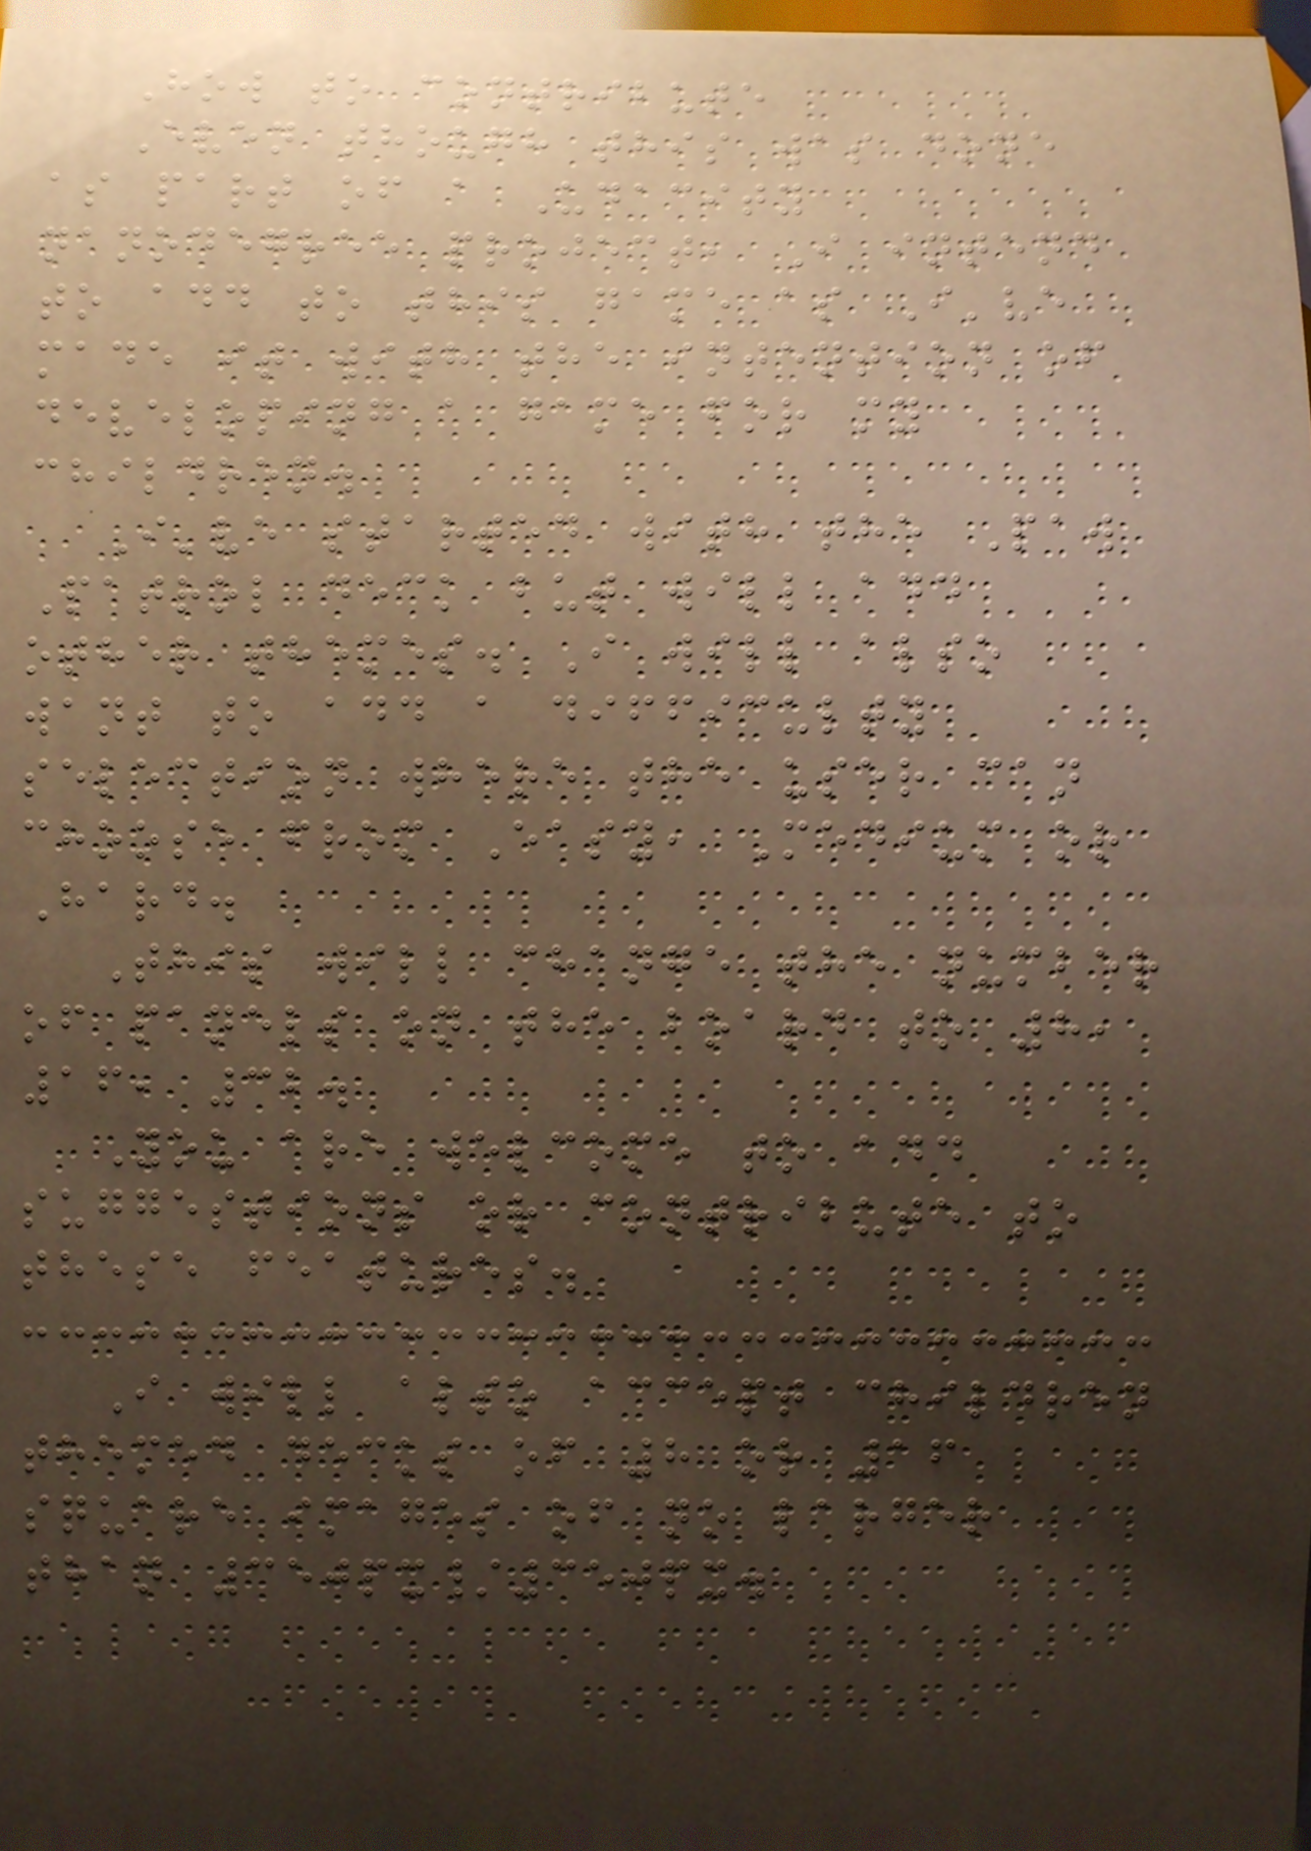How to contribute
Even though this was done
as part of a Udacity
nanodegree project, I intend
to add to this game as I've
made it with the intention of
developing a game for my
children.
I've started with the Paw
Patrol deck but will add
other themes. I will also
want to add a difficulty
selection where the user can
choose from Easy, Medium or
Hard.
This will change the number
of panels on the board to 8,
16, 32.
You are welcome to add
suggestions or contribute to
these features.
I will also accept children
themed decks of 8 or 16
square images of no larger
than 350px/350px.
